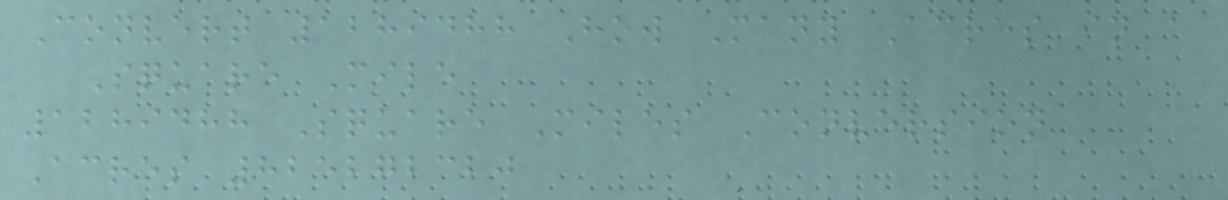Convert 1289488 How Many Acres in a
Square Mile
1289488 Square Miles Conversion
Acres 825272320
